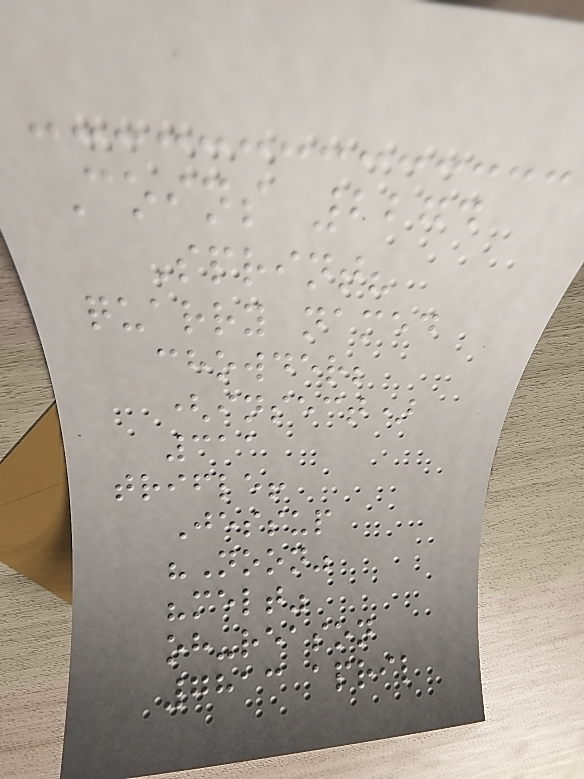Coins 2274
Sprint?
quarry named
chowder;
(insect)
311
trifle!
Jessup
"Noon"
"melt"
oh-reason
7813 april
